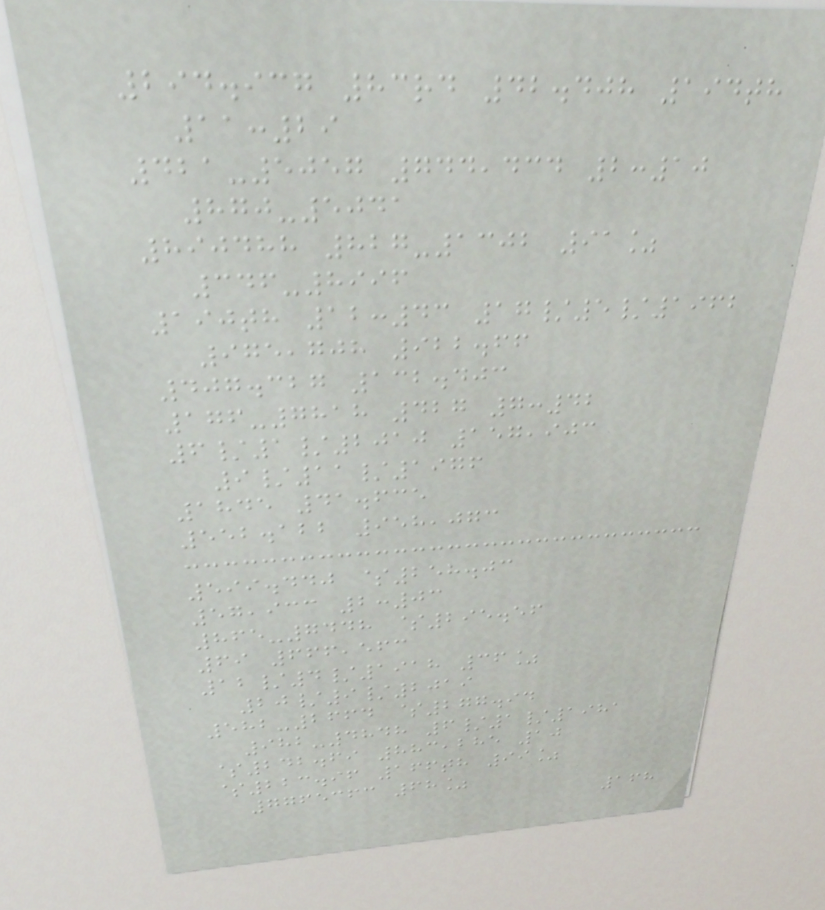294.937 83rd 42.408 194th
11:29
421-5057 744,434 2:10
870-5041
890488 827-1302 91%
346-8996
190th 12:43 17/5/1962
975,708 922.66
407.327 132.403
176-7818 427 7:42
6/1/2010 157,903
9/11/1976
1845 41.635
552.122 958,073
599.440 $258.03
57,933 2:03
865-7448 $295.56
69 666,563
12/4/1918 36%
20/9/2019
582-2664 $277.94
982-4848 6/1/1981
$242.69 883,285 10
$223.96 166th 99%
7765363 68%
168
